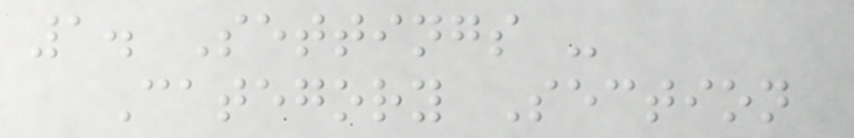1. Settings -
Category Section
